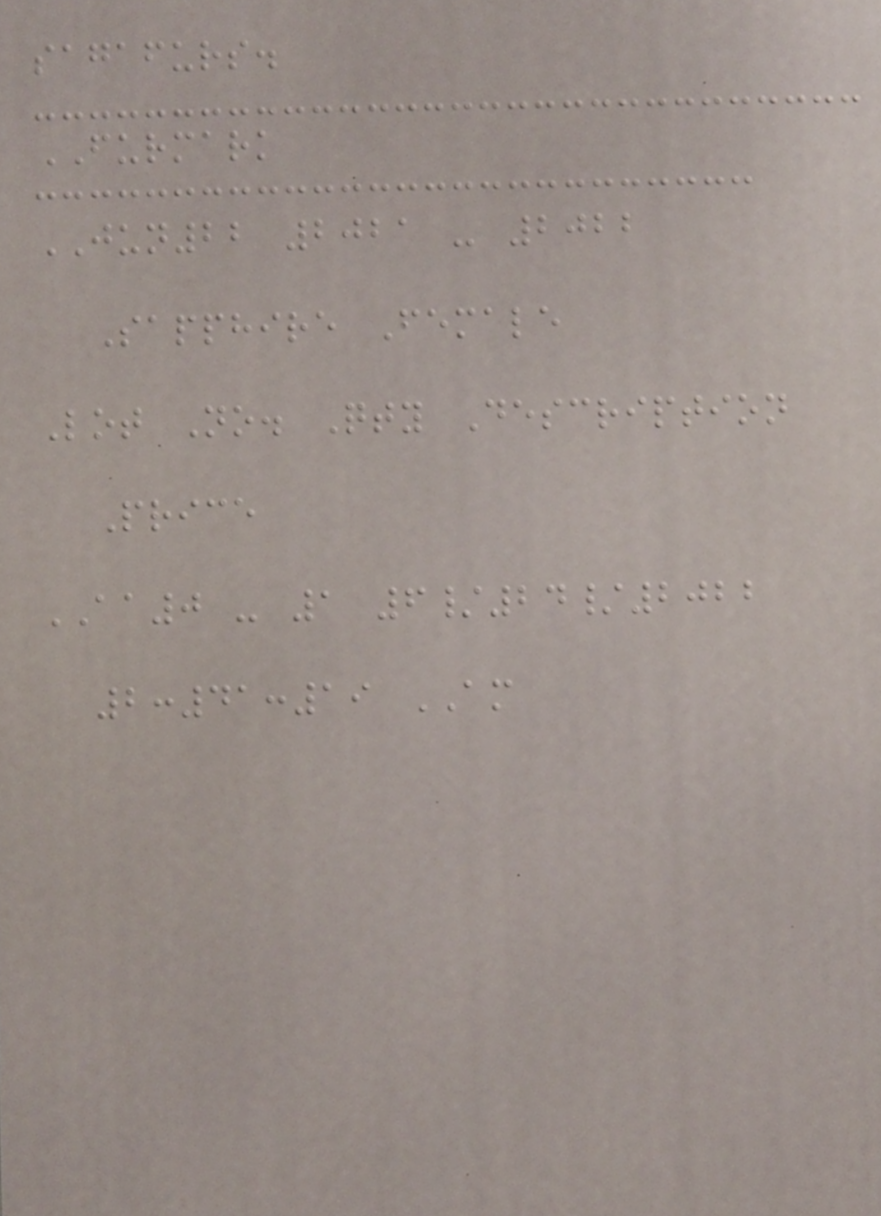sagafurs.
FURMARK
JUN22 2021 - 2022
Sapphire Female
Lot No. Qty Description
Price
AA0 - 1 6/24/2022
2:41:19 AM
